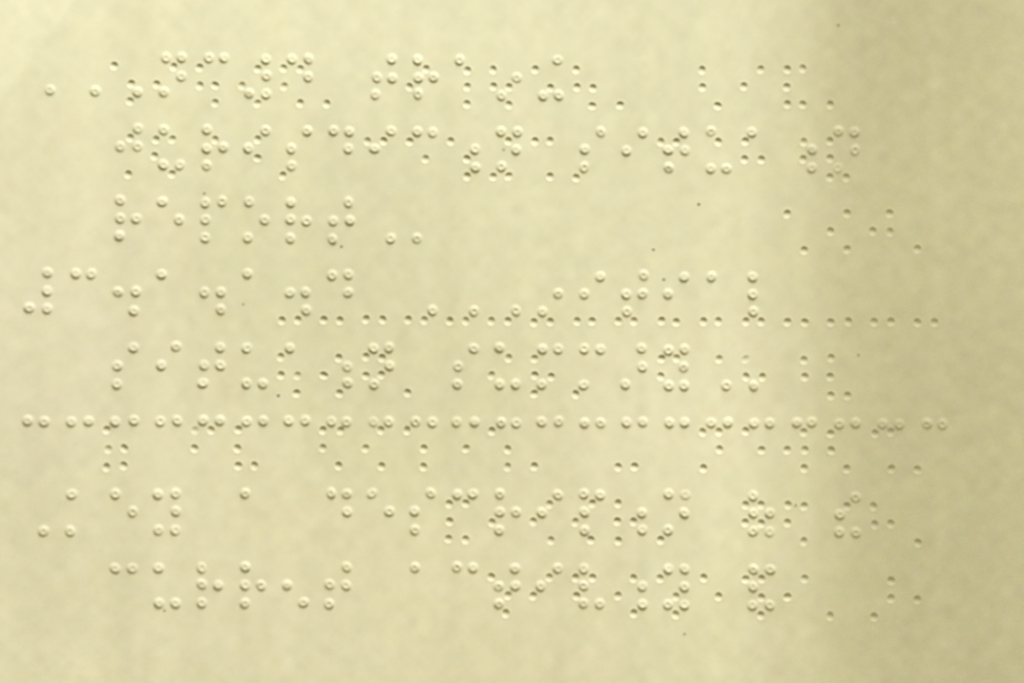NC4 TRAINING
JURISDICTION SITUATION
REPORT
3.1.1.4 INITIAL
SITUATION SUMMARY
Key a description of the
current activity and
